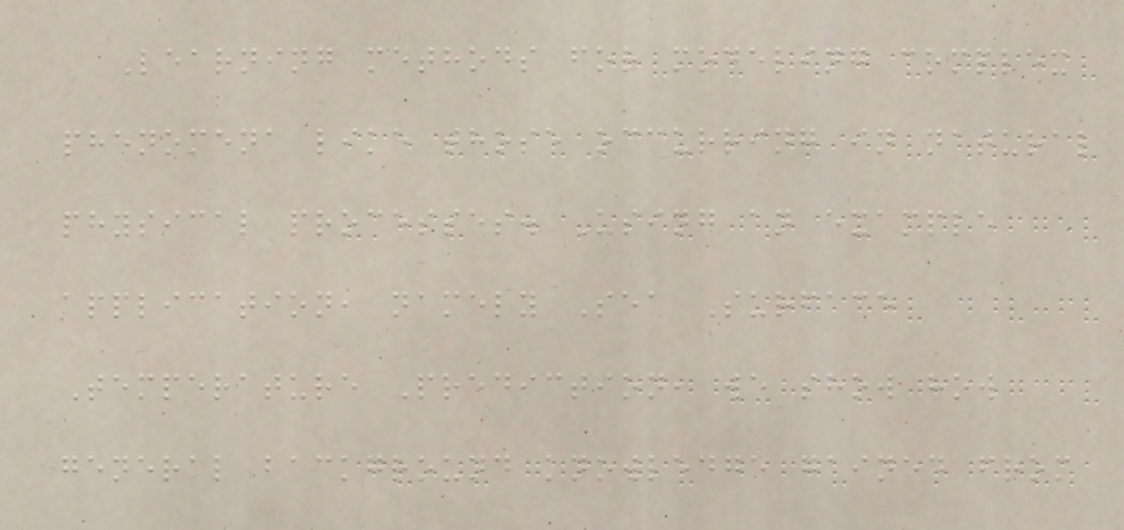Learning methods for modeling complex
phenomena like those occurring in natural
physical processes. Using an example
application, namely Sea Surface
Temperature Prediction, we show how
general background knowledge gained from
